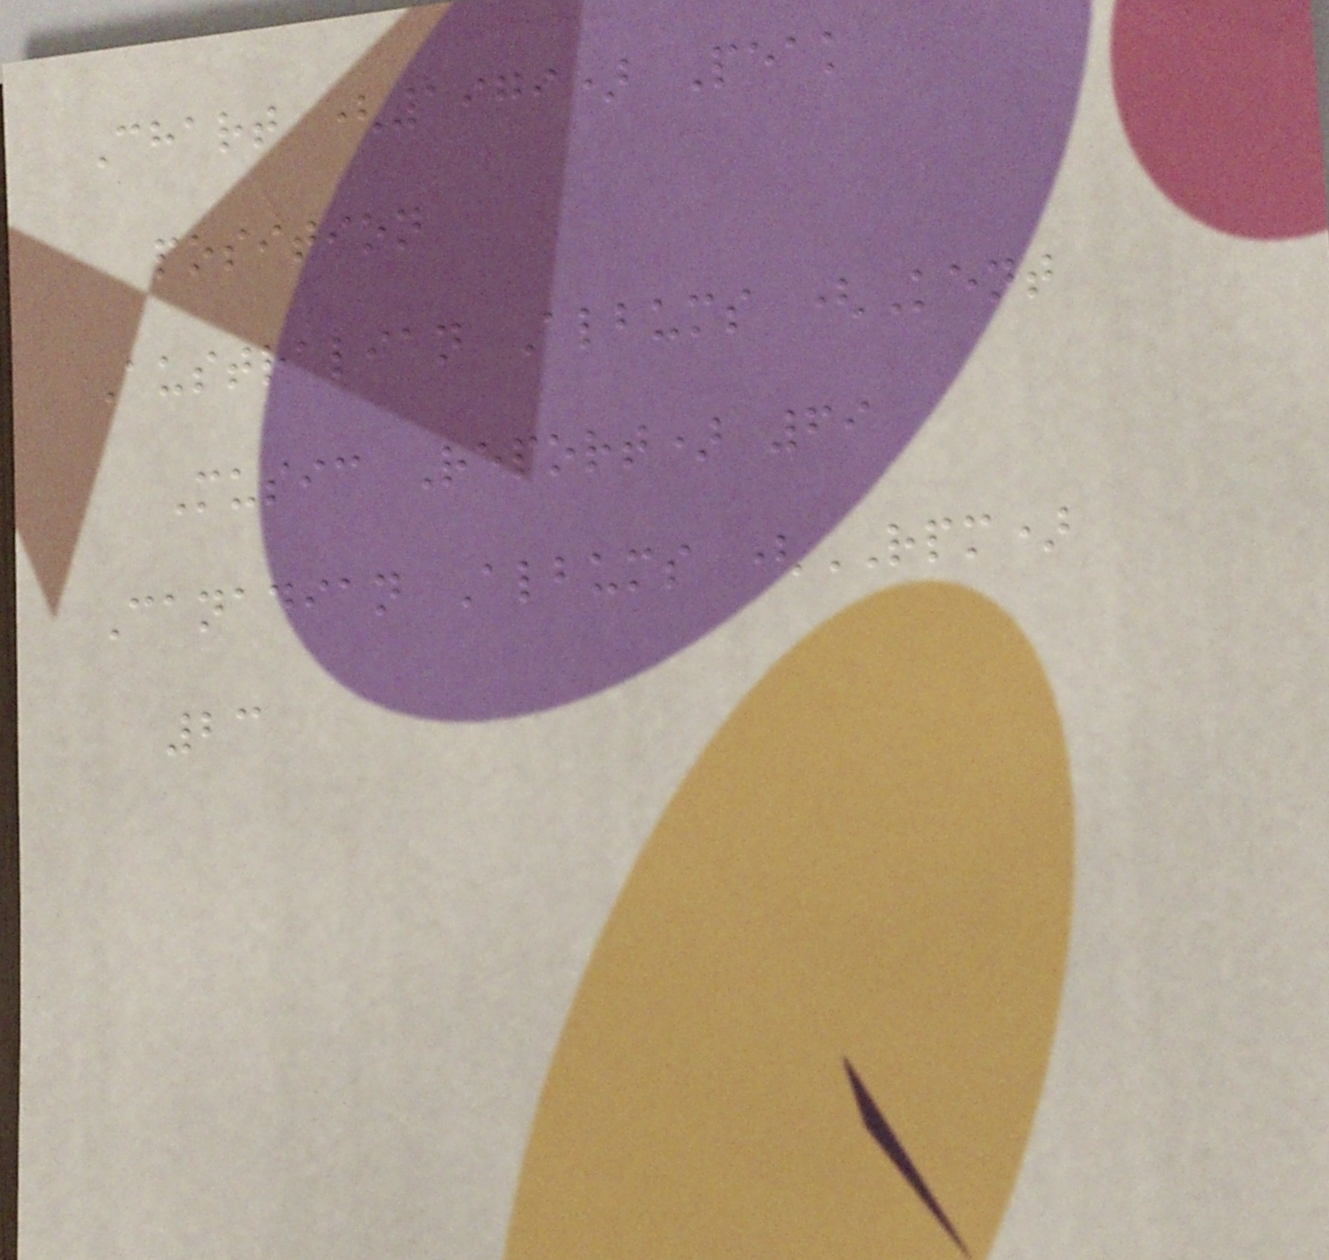Chart (1979) Peak
position
Australian Albums (Kent
Music Report) 69
Canadian Albums (RPM)
23
